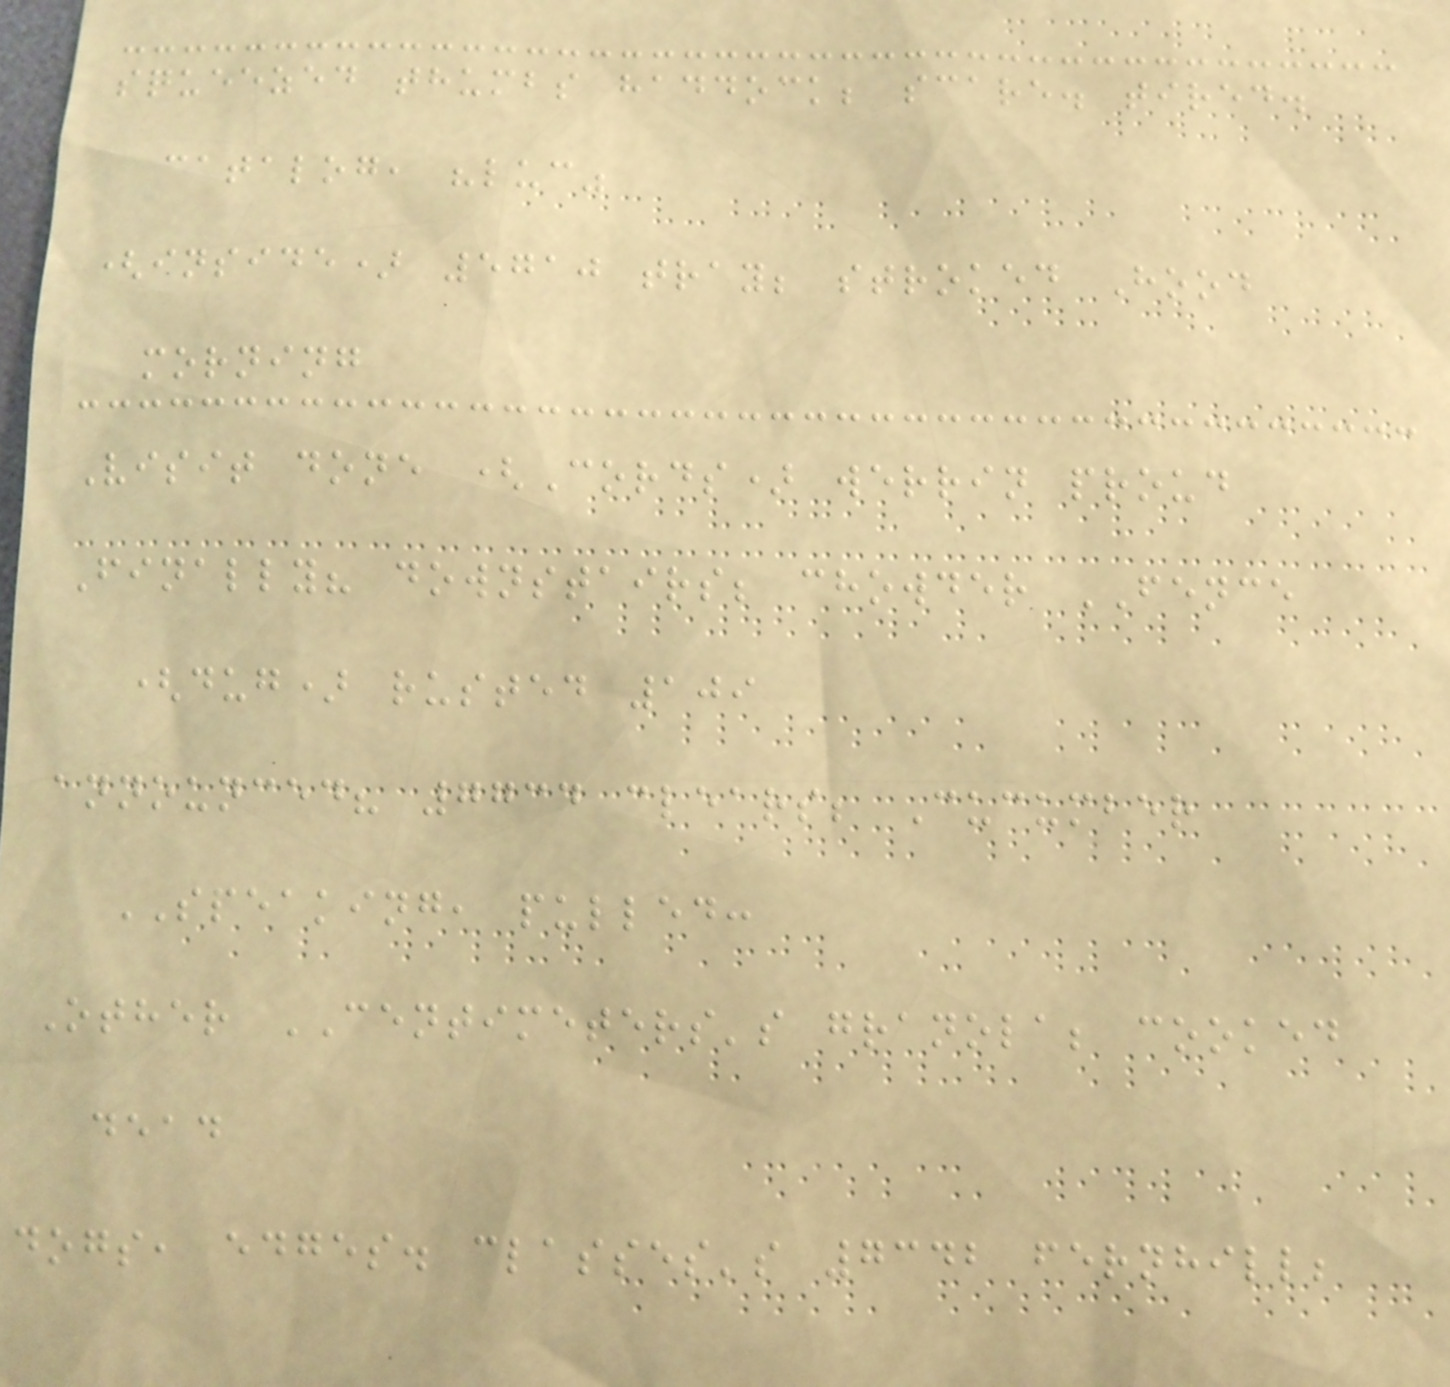squeezed thumbs haddock; scare. tired.
catalog, "luc"
(inside) 5710 tray; stroked Hood
morning
Visit done (Cords) werrin proud
Finally? downstairs; chowder FENCE
(dug) rusted 109
announced? 7734 clears; Cucumber
SPEAKING, pulled:
Other CENTIMETERS's granola; cooked
dead
dogs, edges. classes's 7342 fernhill;
